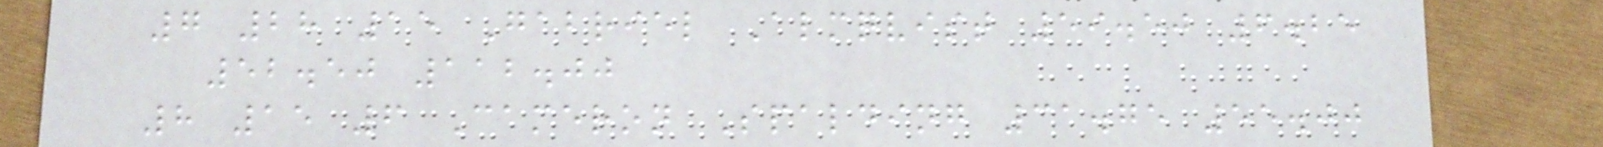7 28 15 Gabriel Almqvist 59.50 6.25
52.50 112.00
8 15 6 Cameron Spalding 31.75 55.00
